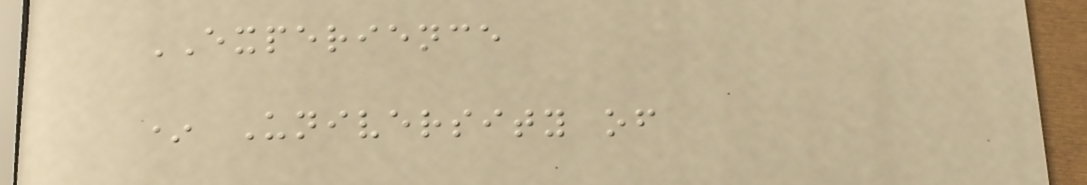EXPERIENCE
* University of
